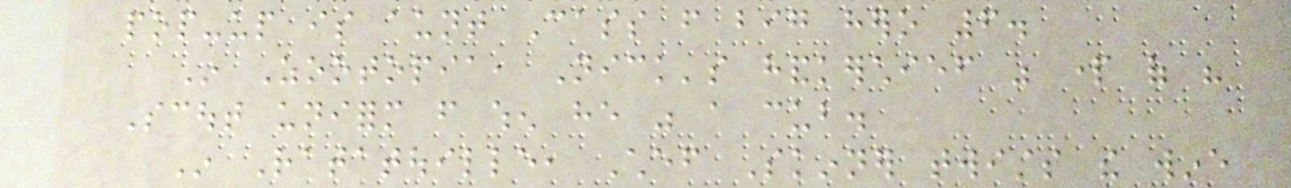pop-up is aunt Cass from big hero 6.
In Zootopia, Nick's handkerchief was part of his
Scout uniform from when he was a cub.
In Ratatouille, Chef Skinner twists the wine
